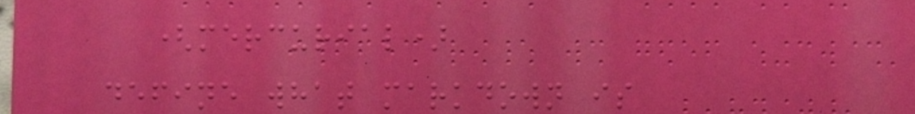(mercurial)
define what markdown is
